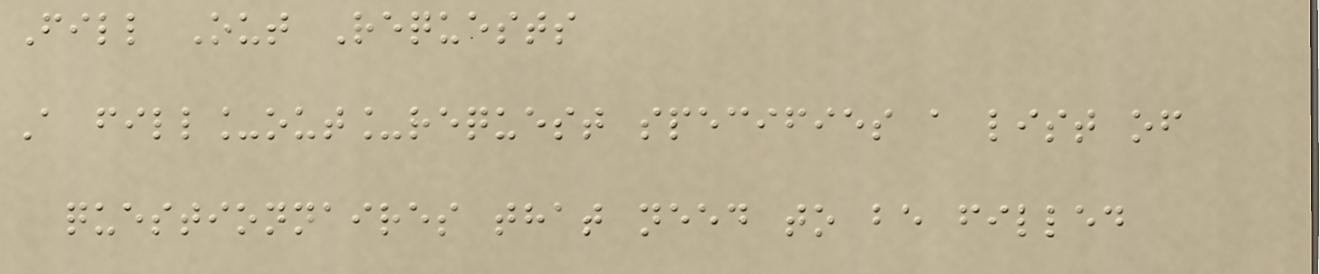Fill Out Requests
A fill_out_request specifies a list of
questionnaires that need to be filled
